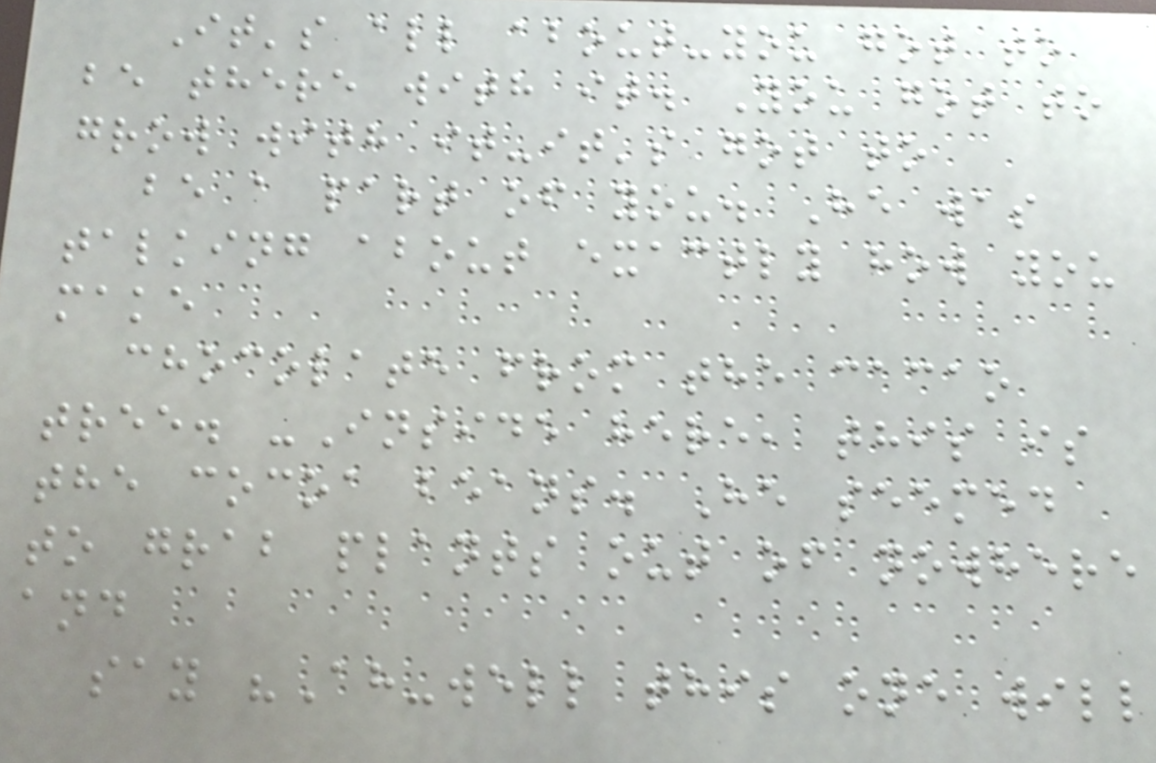It's all about-you got to
be there with it. You got to
grow with it-it's got to
be a part of you. He was
talking about exactly how you
make
chocolate from the cacao
tree. -Inside here, this is
the cocoa beans. He seemed
to grab plants out of nowhere
and
say "Ah-well this one will
